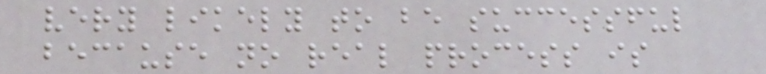very likely to be successful
because no real process is
